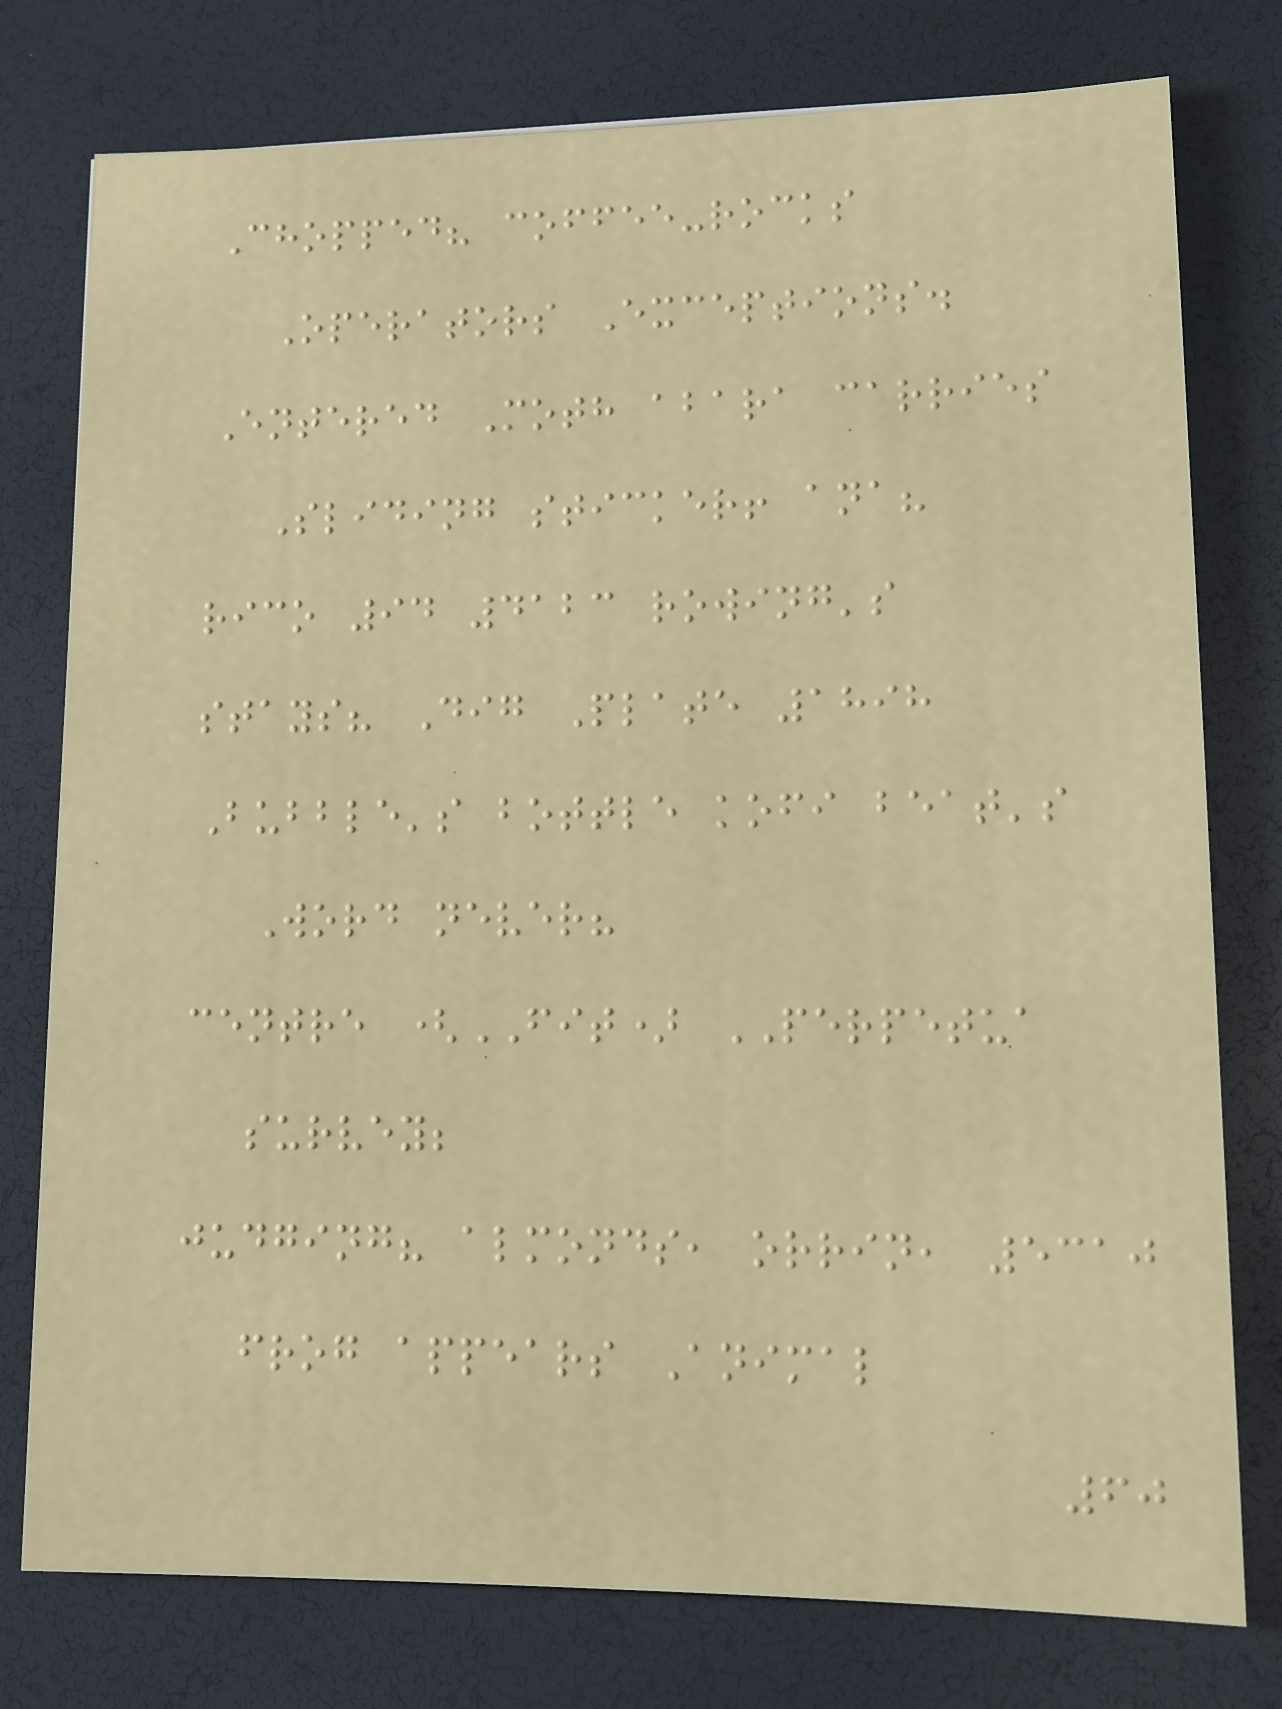Chopped? coffee-rocks
Operators Exceptions.
Entered Moth abara carries
Sliding sticker! ana?
rico 94 4123 rowing's
stays? Dig Plate 1898
Bubble's bottle kofi beat's
Word never?
centre (FIT) PERPETUA
survey;
judging? almonds, orrin, 5310
frog appears Animal
60
